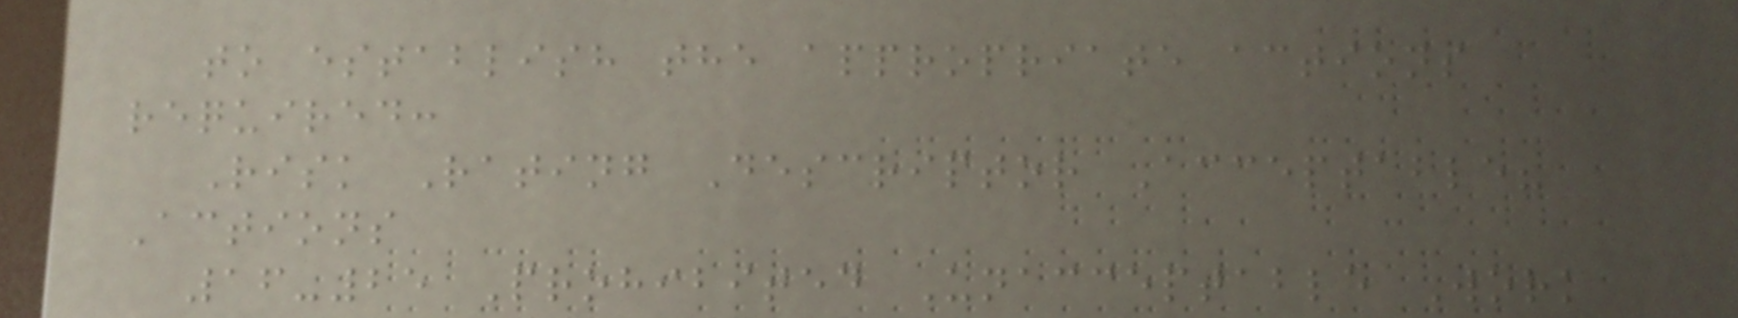to establish the appropriate actions
required:
Risk Rating Descriptor Acceptable?
Actions
16-25 Prohibited Unacceptable Work
